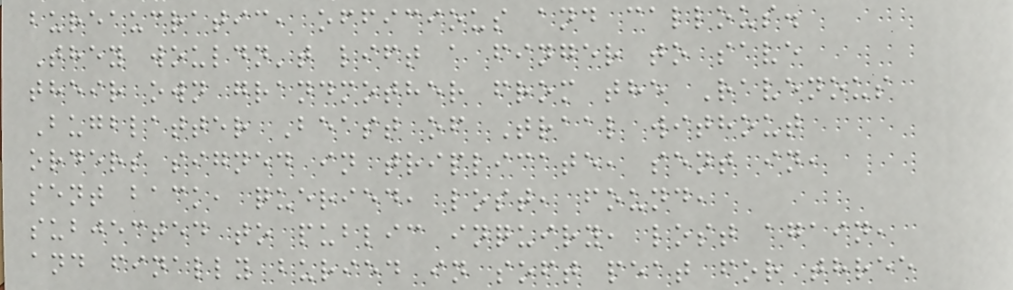bureaucratic, officious and callous.
They wouldn't lift a finger to save
their own grandmother from the Ravenous
Bugblatter Beast of Traal without
orders signed in triplicate, sent in,
sent back, queried, lost, found,
subjected to public inquiry, lost again,
and finally buried in soft peat for three
